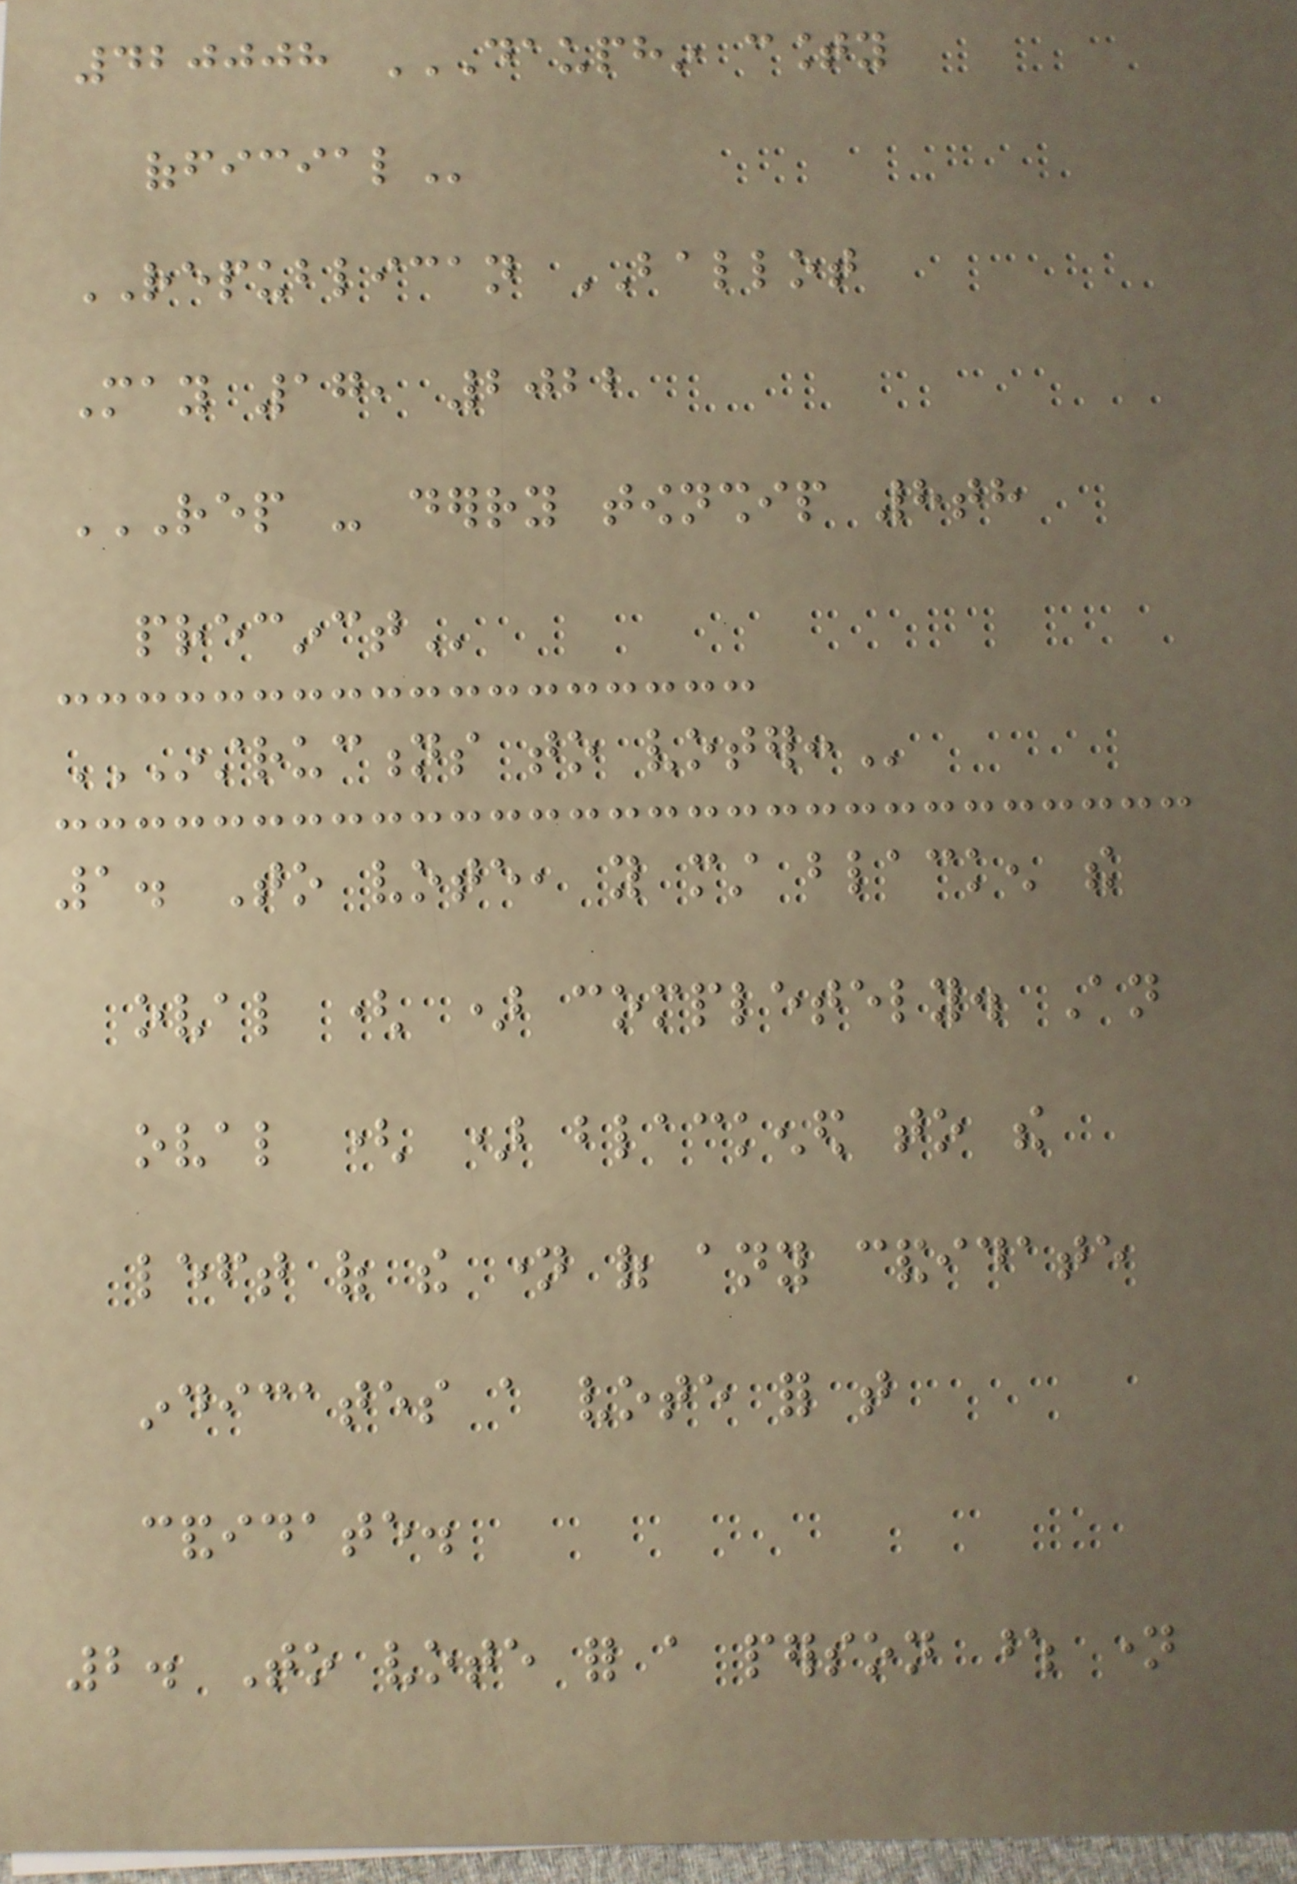420008 DAUPHIN COUNTY
OFFICIAL
REPUBLICAN BALLOT
May 17, 2022
REP - DERRY TOWNSHIP 8TH
PRECINCT
INSTRUCTIONS TO VOTER:
1. To vote, you must blacken the
oval ( ) completely. An
oval ( ) blackened to the
left of the name of any candidate
indicates a vote for that
candidate.
2. To vote for a person whose name
